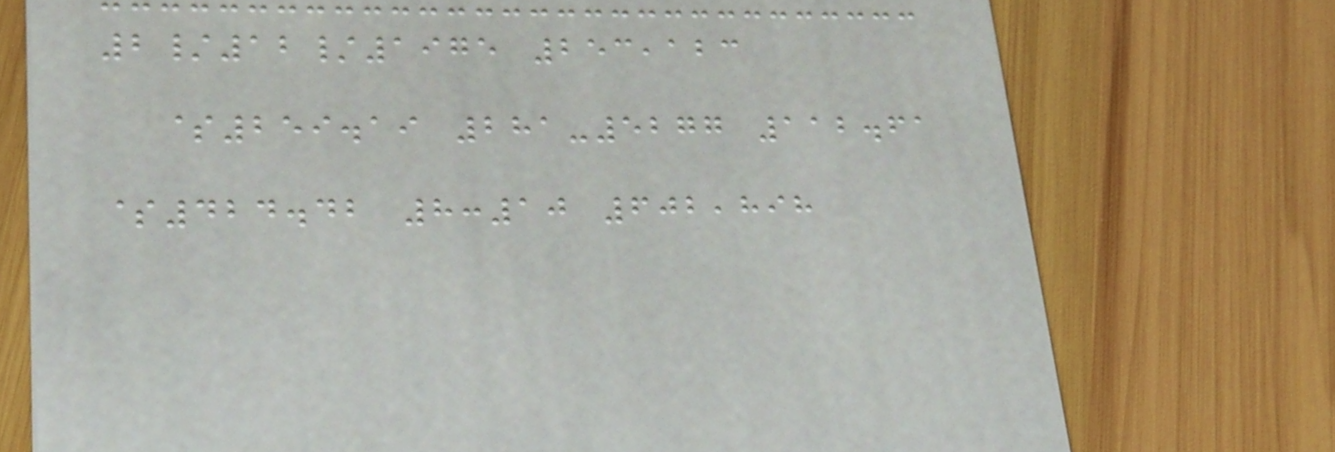2/12/1975 253,123
$259.19 281-5277 112.61
$424.42 8:10 602,898
